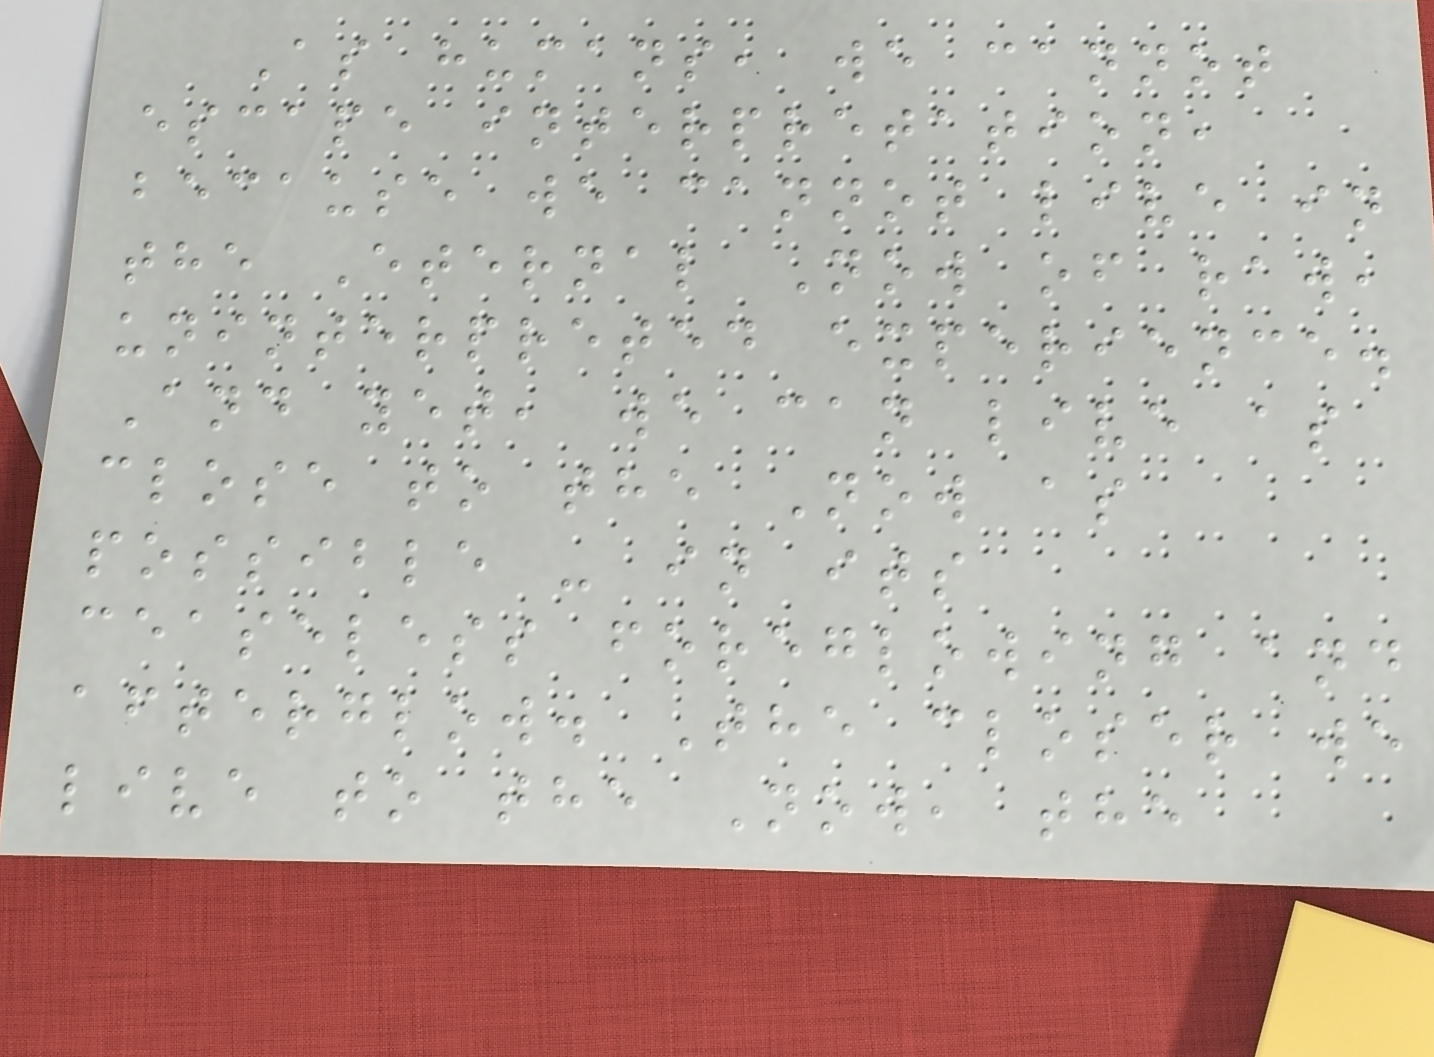As humans, we cannot
escape interpretation,
because we cannot live in
the Eternal Now of raw,
uninterpreted experience.
And yet, we can live as
close to the Now as
possible - in its
ceaseless foreglowing and
afterglow. The closer we
live to the Now, the
